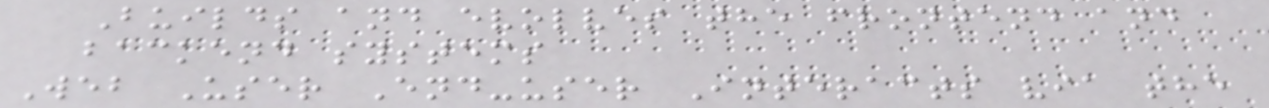Builds and evolves the frontend and
backend systems
Web User End-user Interacts via the
